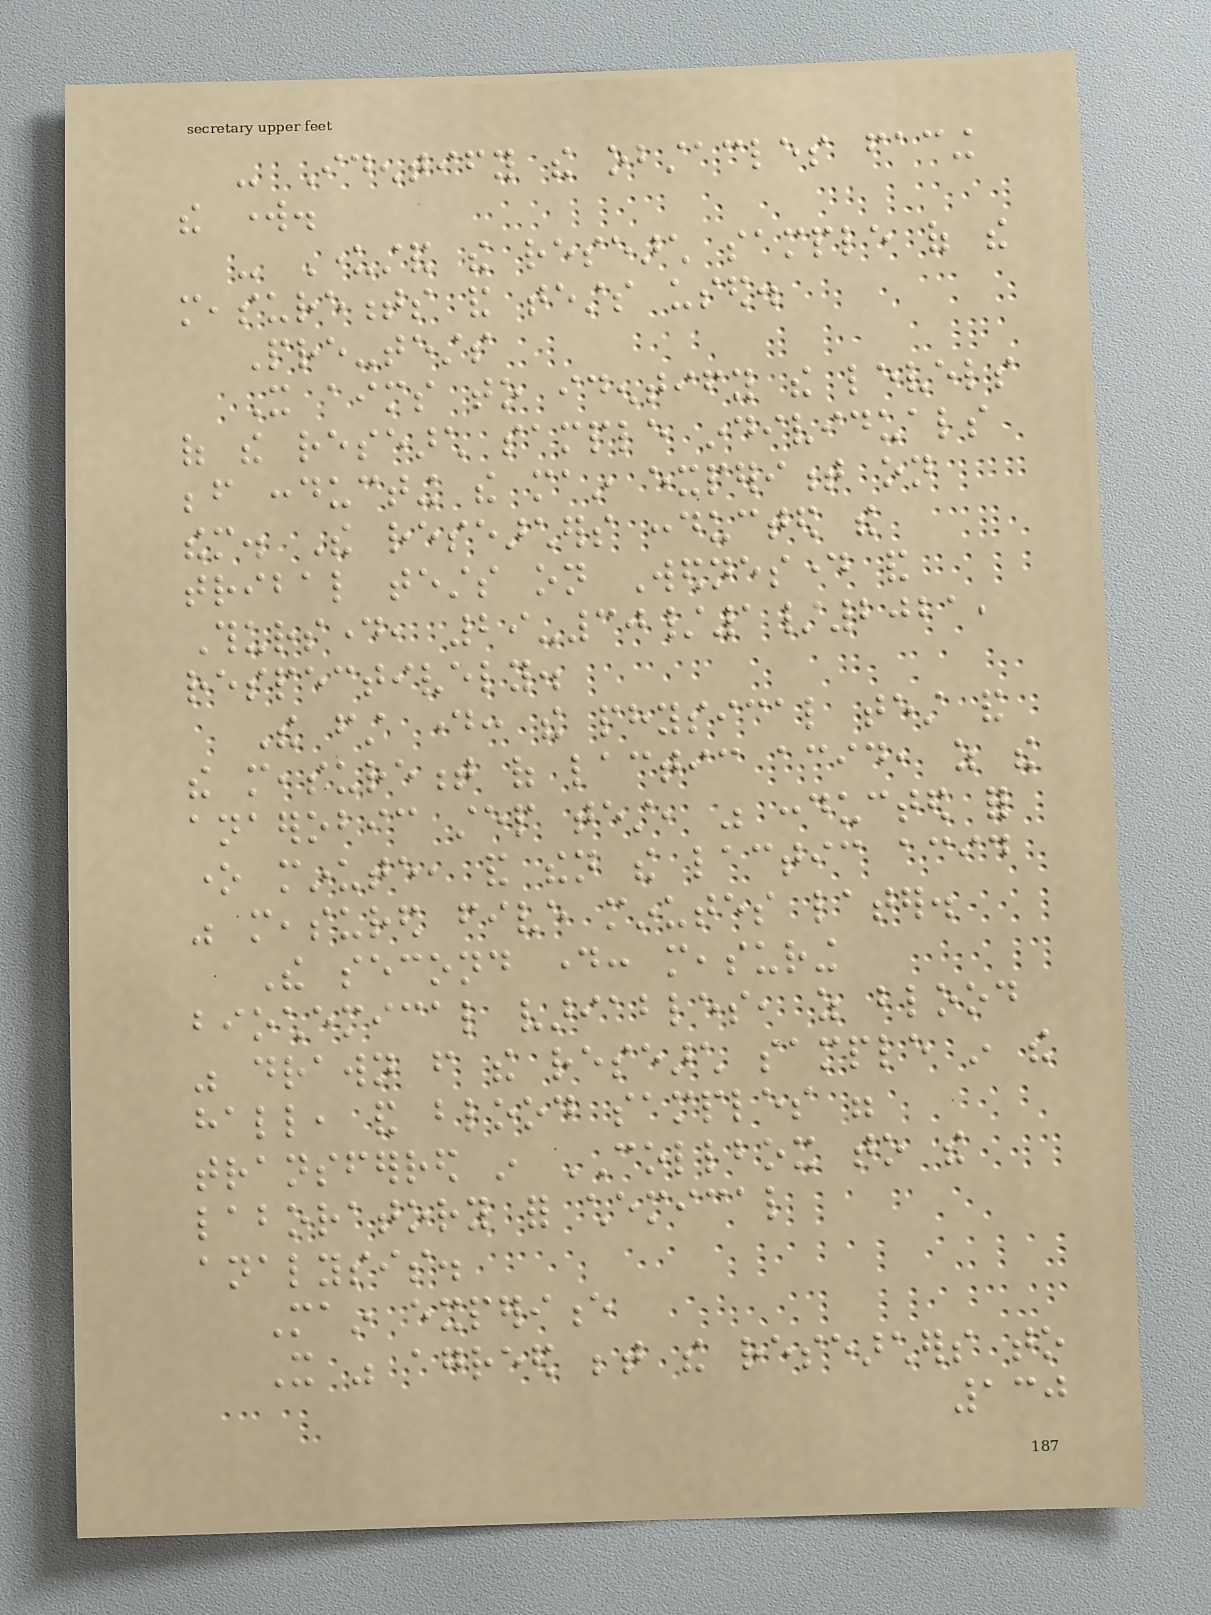- Identify the obstacles facing
the work.
- Understand the research sample of the
measurements and tests used.
Pre-tests
It aims to identify the levels
of the research sample individuals
before conducting the main experiment on
them. The researchers conducted the
tribal tests on Wednesday and
Thursday, 29-30/1/2021,
respectively.
The first day: the physical test and
the measurement of lactic acid, as the
anaerobic step test, was conducted for
one minute, and then the lactic acid
was measured five minutes later.
The second day: measuring
biochemical variables, as blood
was drawn from the research sample in the
hall, and blood samples were
transferred in COLLBOX to the
laboratory for chemical
analysis.
Main experience
It was agreed between the researchers to
130
